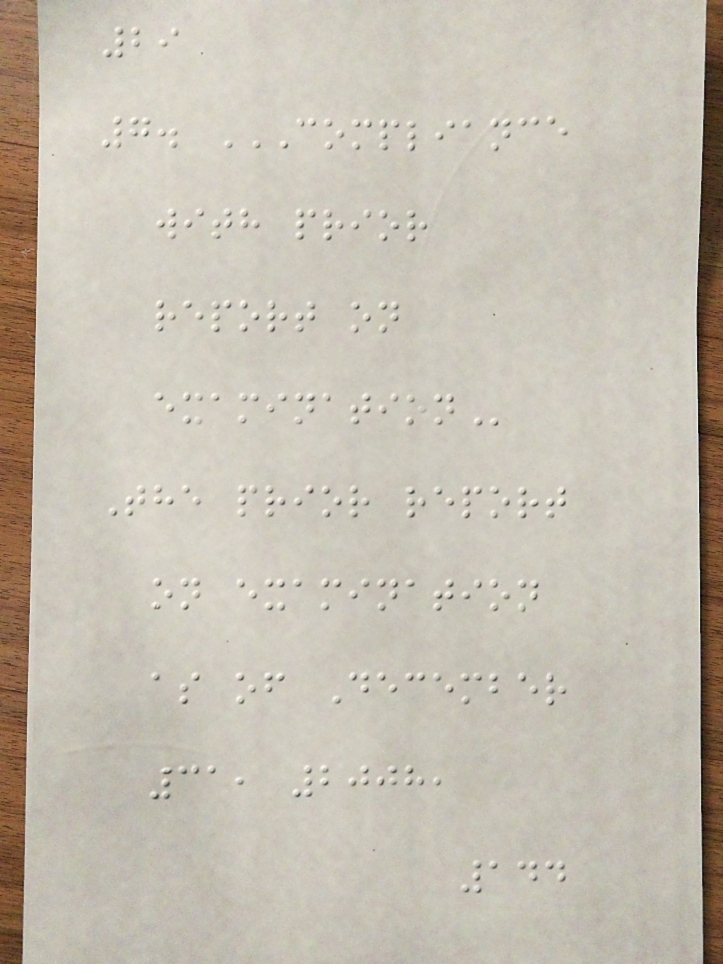29
7. COMPLIANCE
WITH PRIOR
REPORT ON
EXAMINATION
The prior report
on examination
as of December
31, 2008,
144
